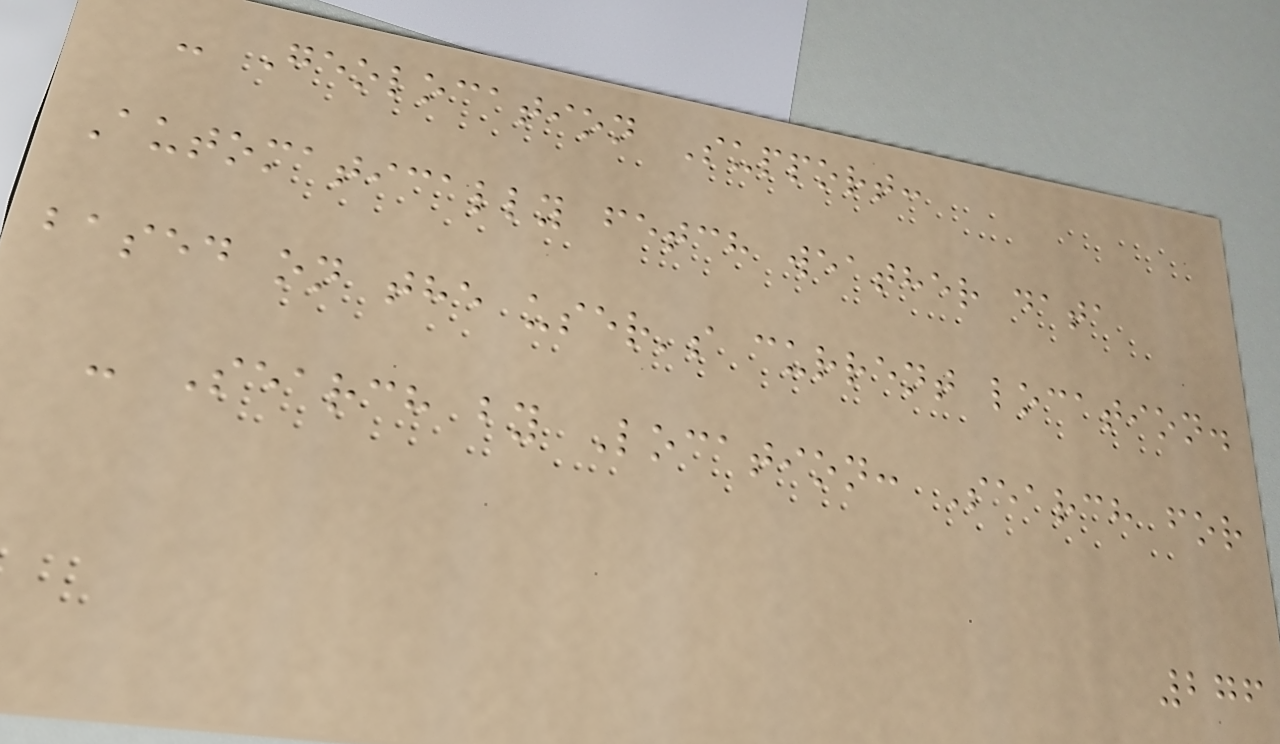- Geolocation Support:
Automatically fetch weather data
based on the user's current location.
- Search by Location: Search for
276
